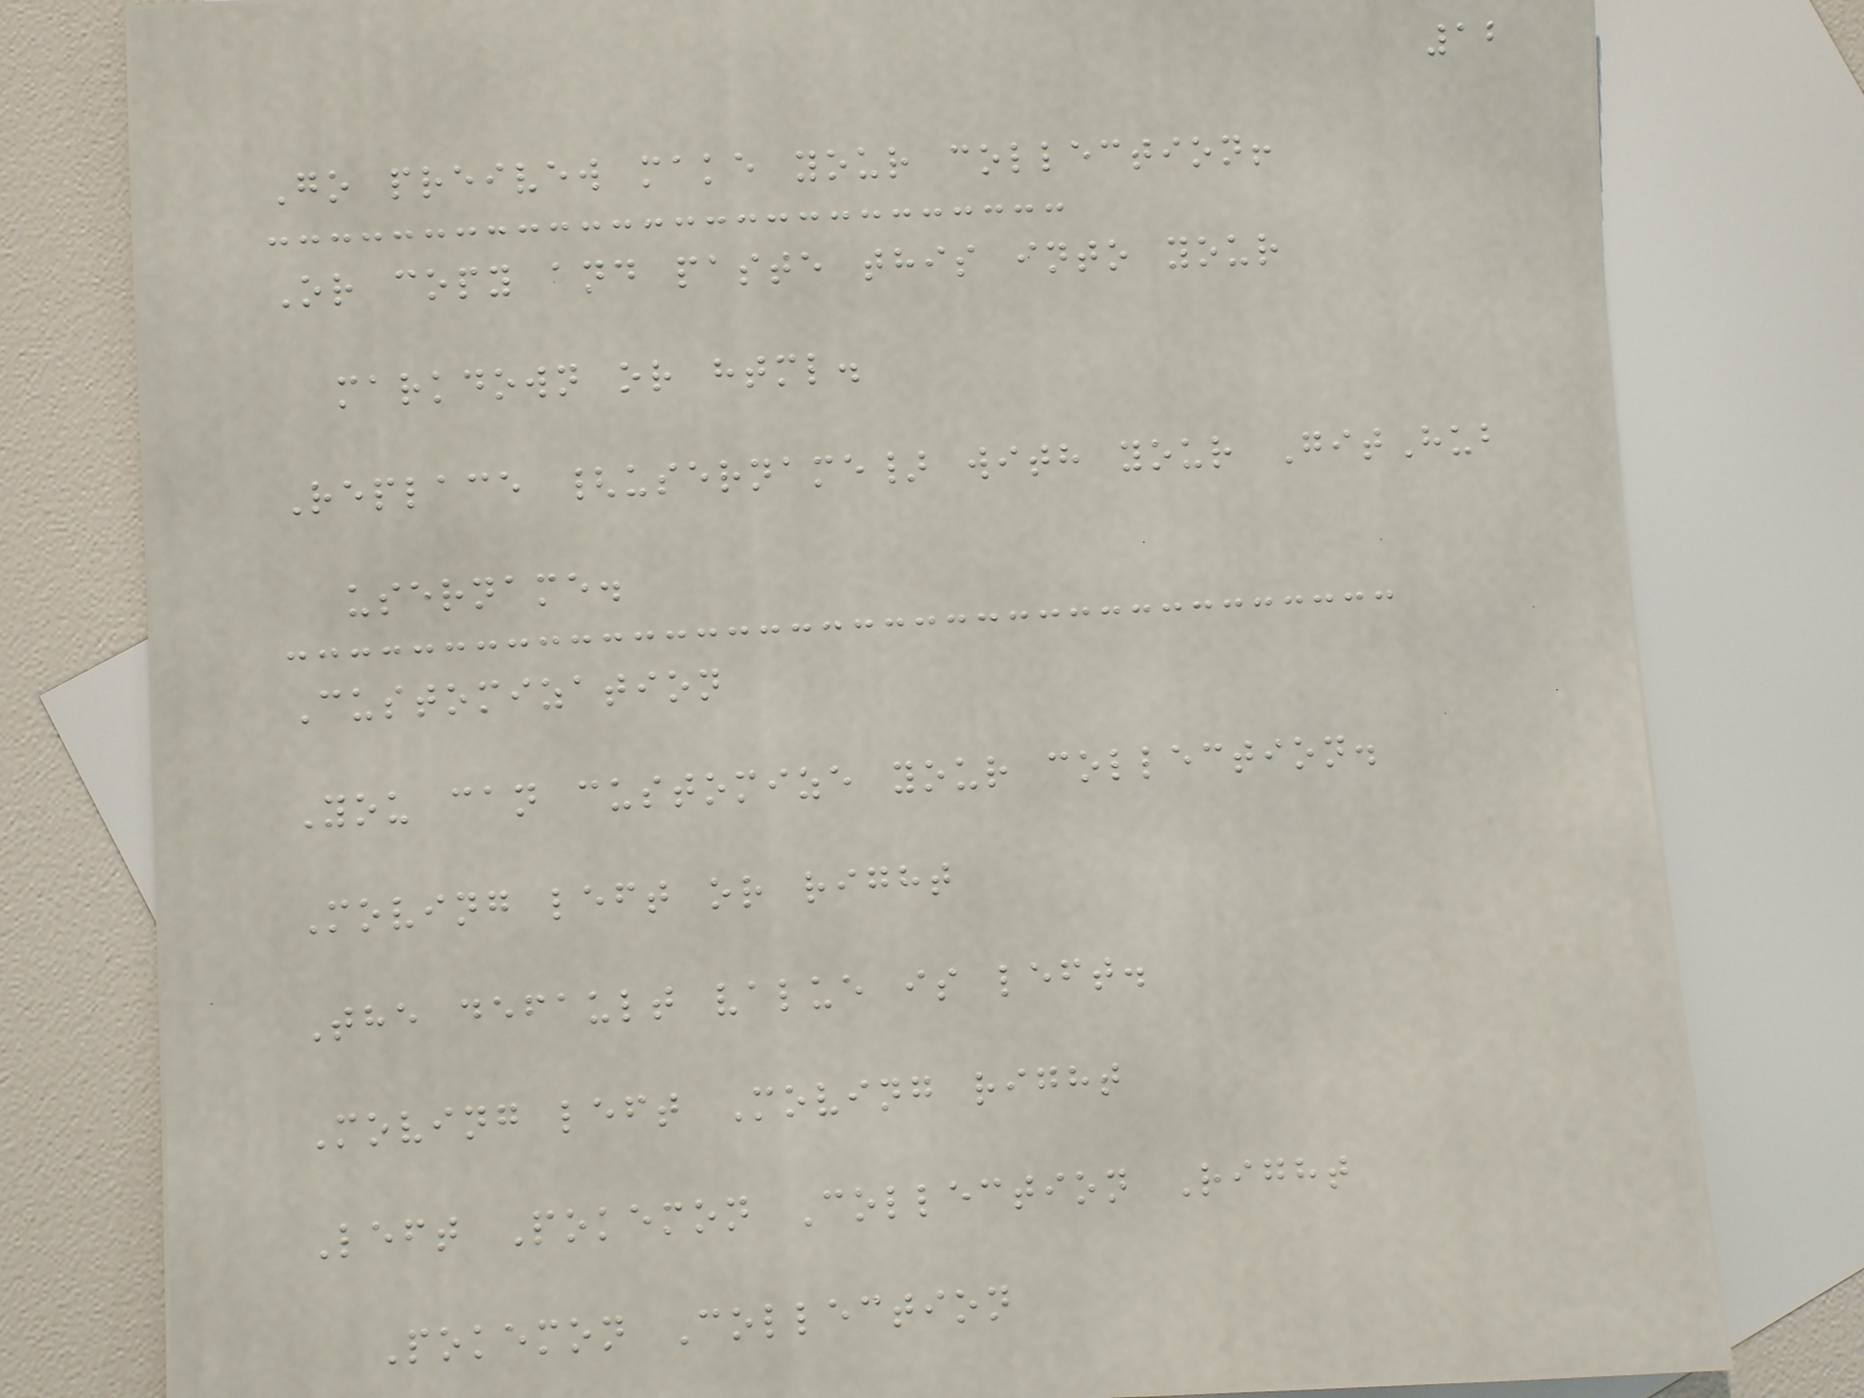12
Go preivew make your collection!
Or copy and paste this into your
markdown or html.
Replace {username} with your GitHub
username.
Customization
You can customize your collection.
Moving left or right
The default value is left.
Moving left Moving right
Left Pokemon Collection Right
Pokemon Collection
